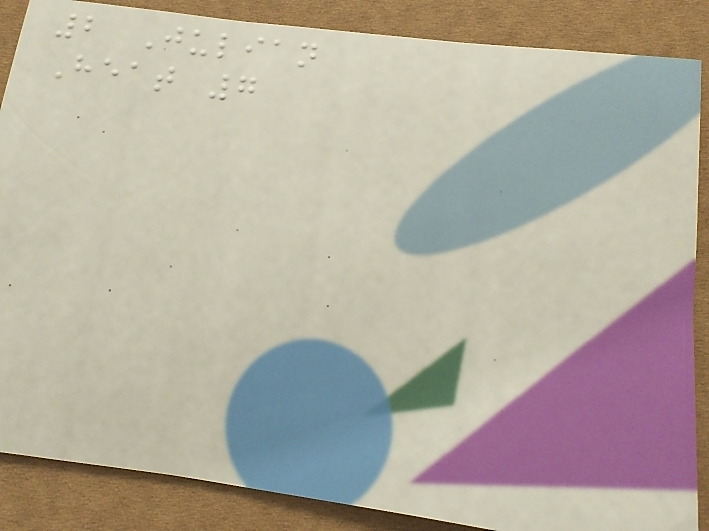2 Julian
Heat 7
